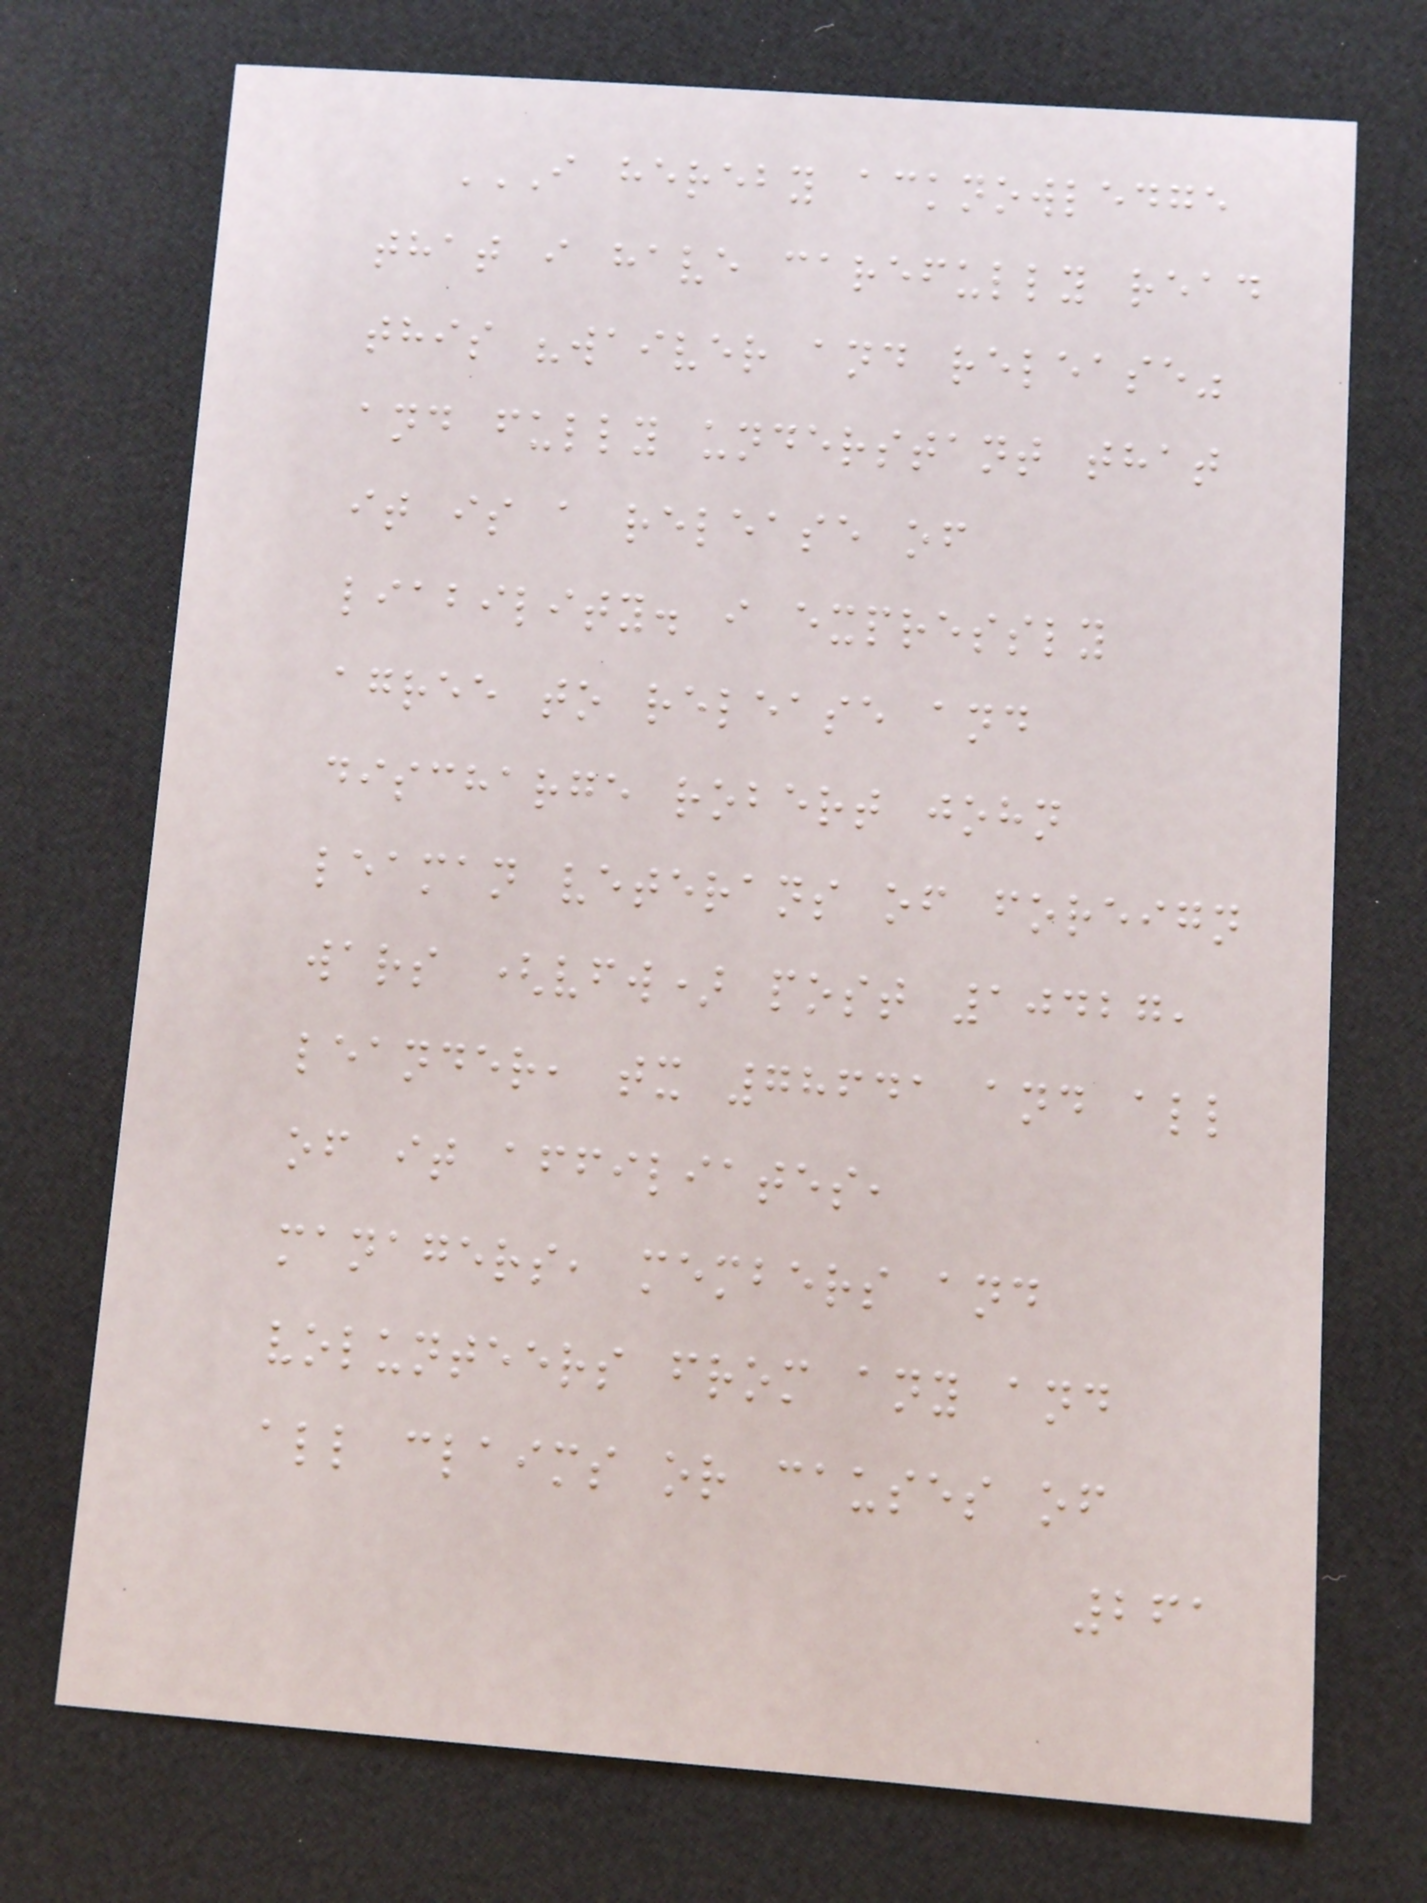I HEREBY ACKNOWLEDGE
THAT I HAVE CAREFULLY READ
THIS "WAIVER AND RELEASE"
AND FULLY UNDERSTANT THAT
IT IS A RELEASE OF
LIABILITY. I EXPRESSLY
AGREE TO RELEASE AND
DISCHARGE ROBERT JOHN
LEAMAN VETERANS OF FOREIGN
WARS (VFW) POST 10427,
LEANDER, TX 78641 AND ALL
OF IT AFFILIATES,
MANAGERS, MEMBERS AND
VOLUNTEERS FROM ANY AND
ALL CLAIMS OR CAUSES OF
261
